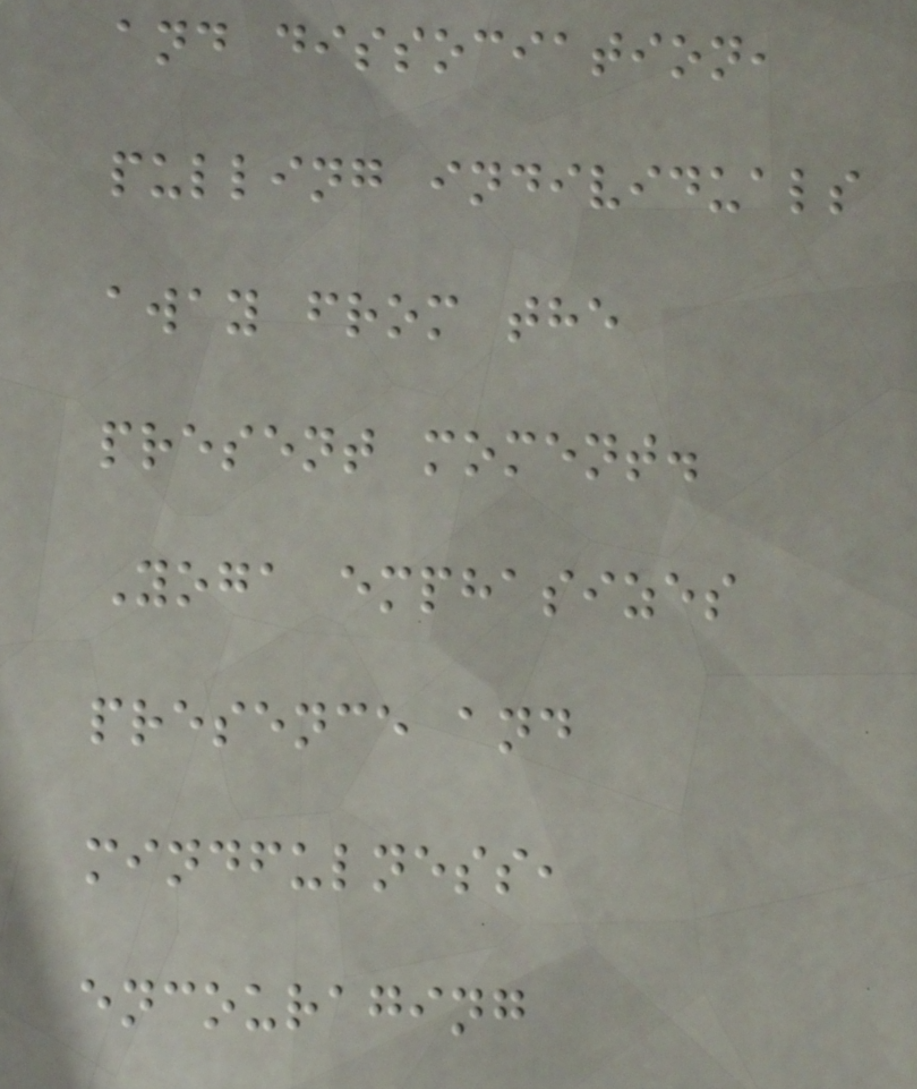and dissociation,
pulling individuals
away from the
present moment.
Yoga emphasizes
presence and
mindfulness,
encouraging
